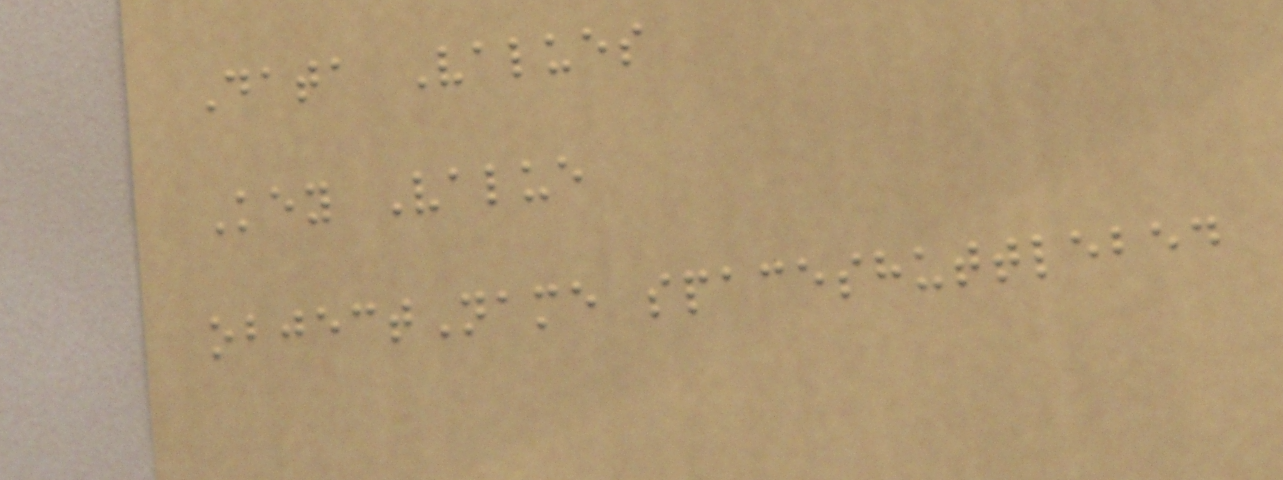Data Values
Key Value
objectName spaceshuttlebed
